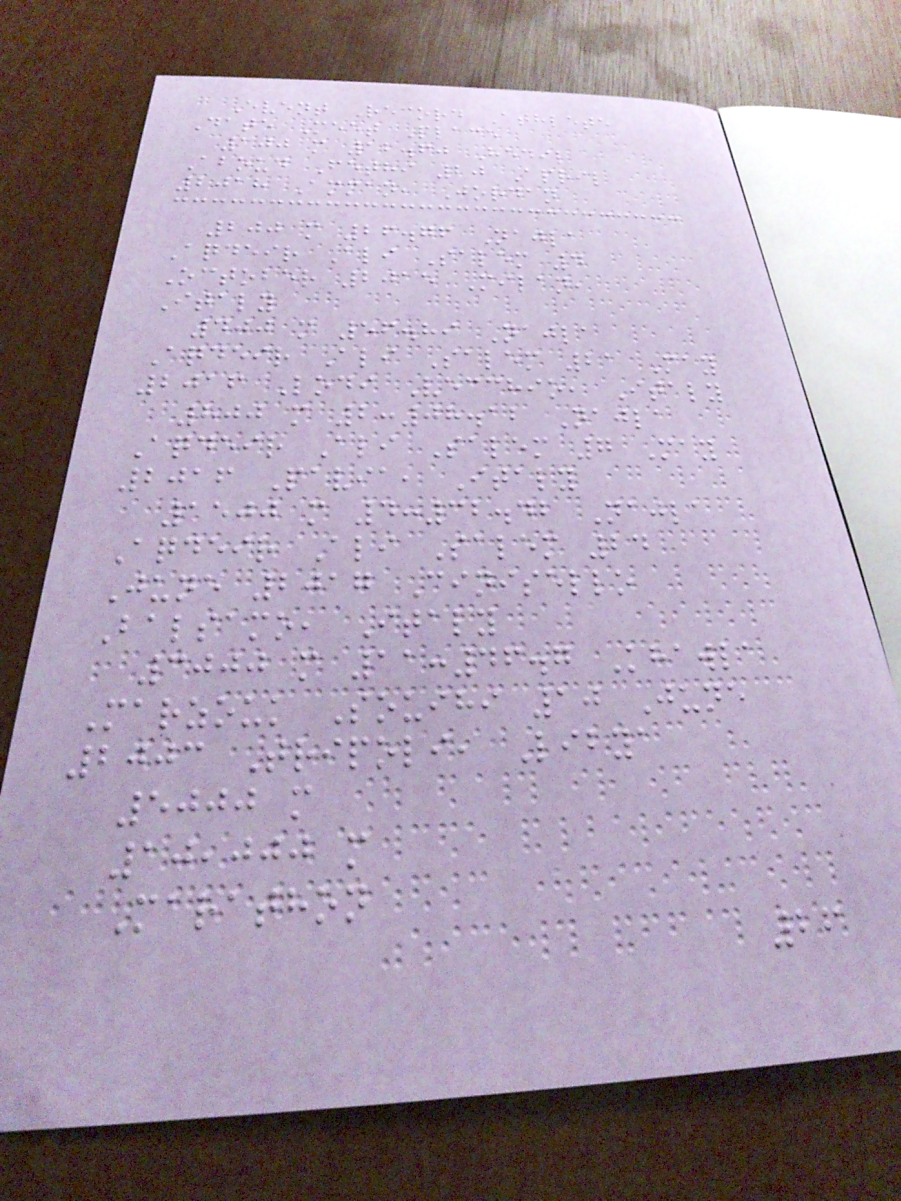Event Record Athlete
Date Meet Place
100 m 12.60 Hedil
Aboud Fethi 20 April
2018 Amman, Jordan
200 m 26.76 Najla
Aqdeir Ali Salem 4
October 2015 Milan,
Italy
400 m 56.89 Najla
Aqdeir Ali Salem 21 May
2016 Lodi Vecchio, Italy
800 m 2:08.12 Najla
Aqdeir Ali Salem 7 May
2016 Pavia, Italy
1500 m 4:32.42 Najla
Aqdeir Ali Salem 24
June 2017 Cinisello
Balsamo, Italy
3000 m 11:46.7 Khawla
Marzouk Souihi 10 June
2003 Tripoli, Libya
5000 m
10,000 m
Marathon
26
